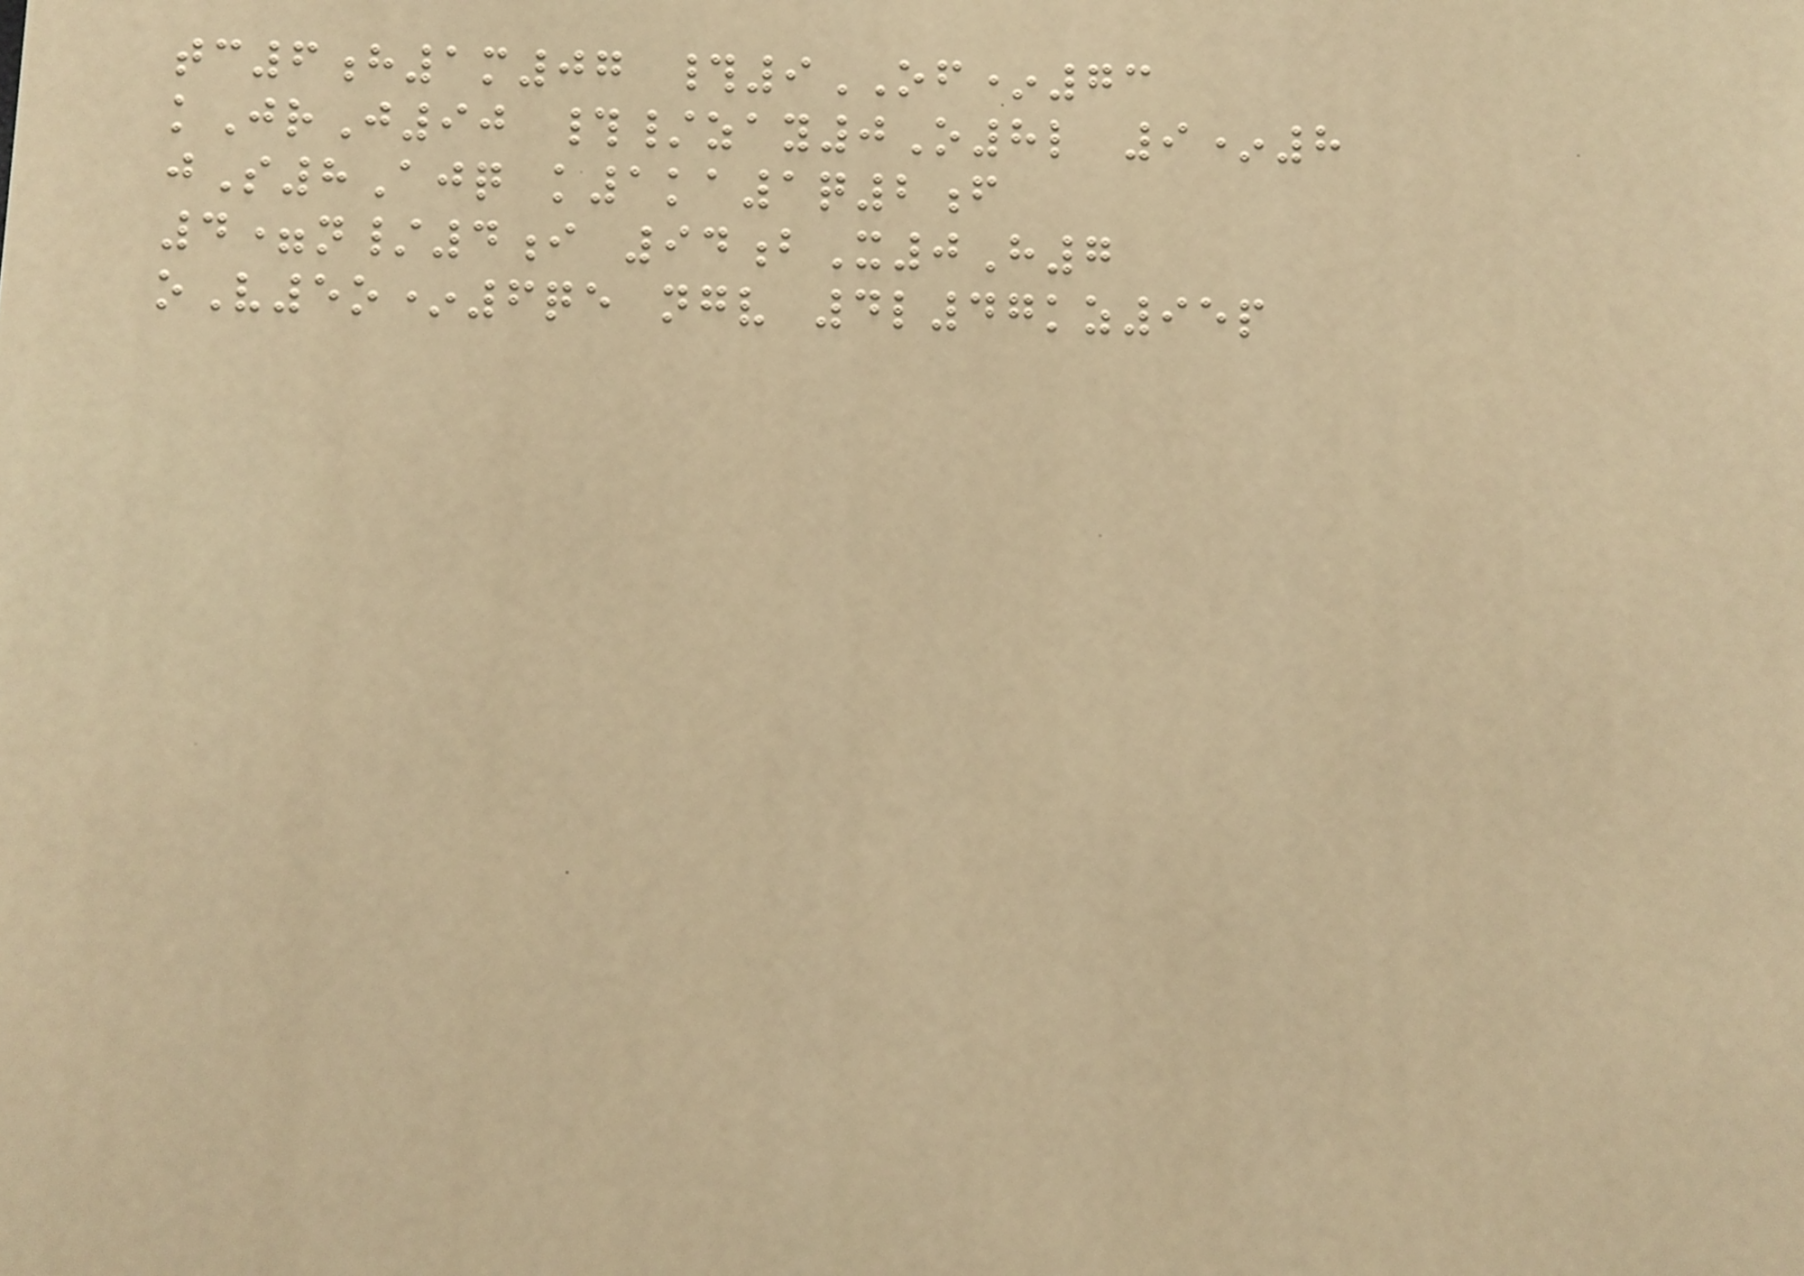tc6h1m07 #9OF*73
kJrJ90 #/zay0O8l 9*8
jS8Ajq k1ka1q2f
4=n/4i 94bX0H7
oV5o*6qe ngv 4l47kz95p
